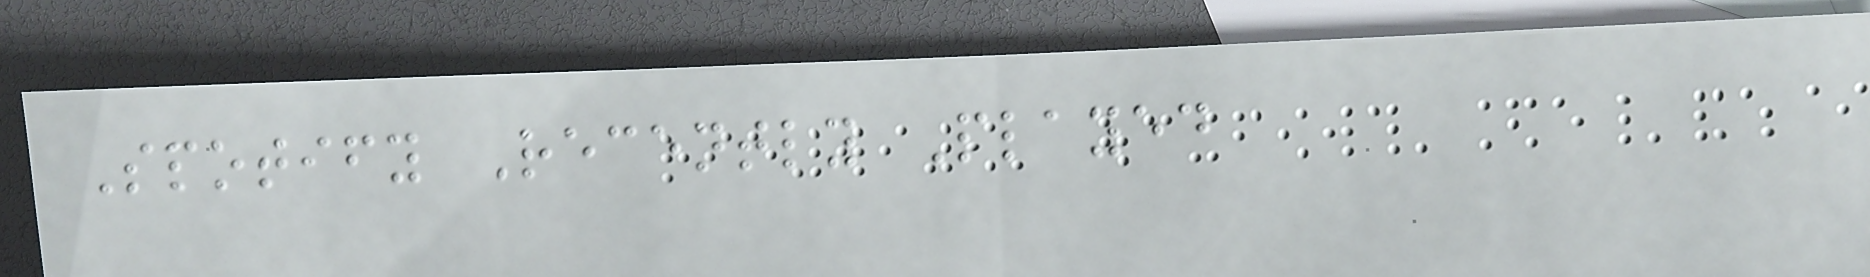Spotify Recently Played
